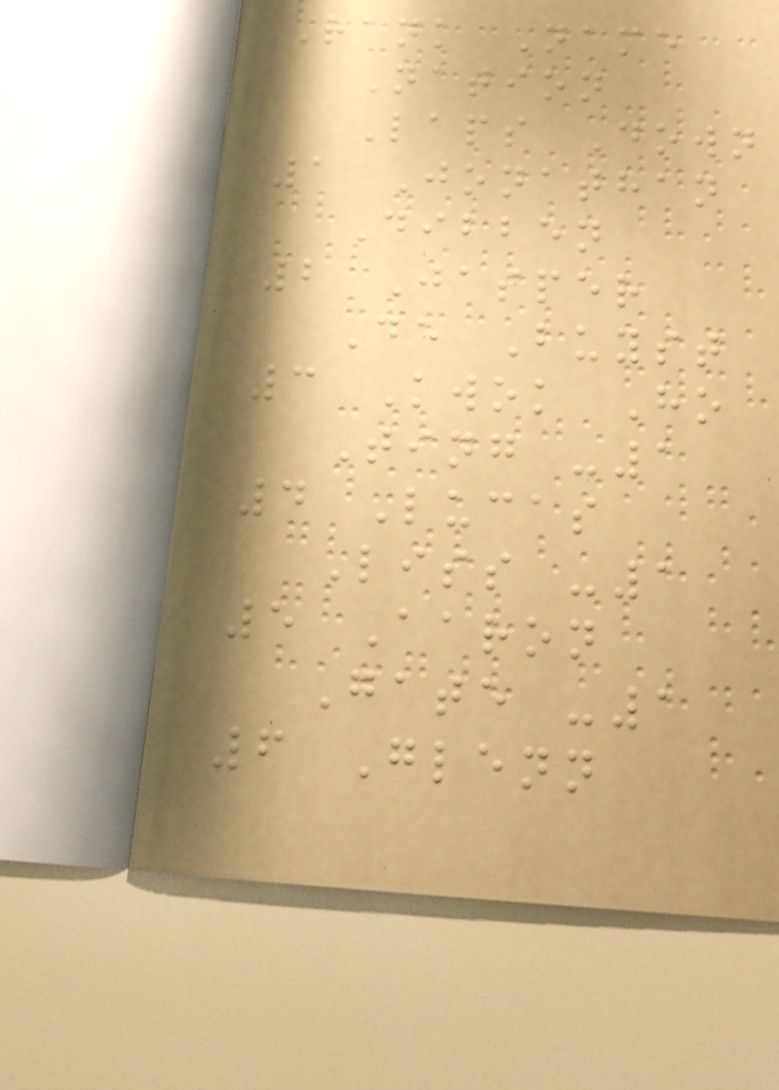Rank Name
Nation
Laps Down
1 Jonathan
Dibben
2 Jasper
De Buyst
3 Kwok Ho
Ting -1
4 Lucas
Liss -1
5 Aaron
Gate -1
6 Glenn
